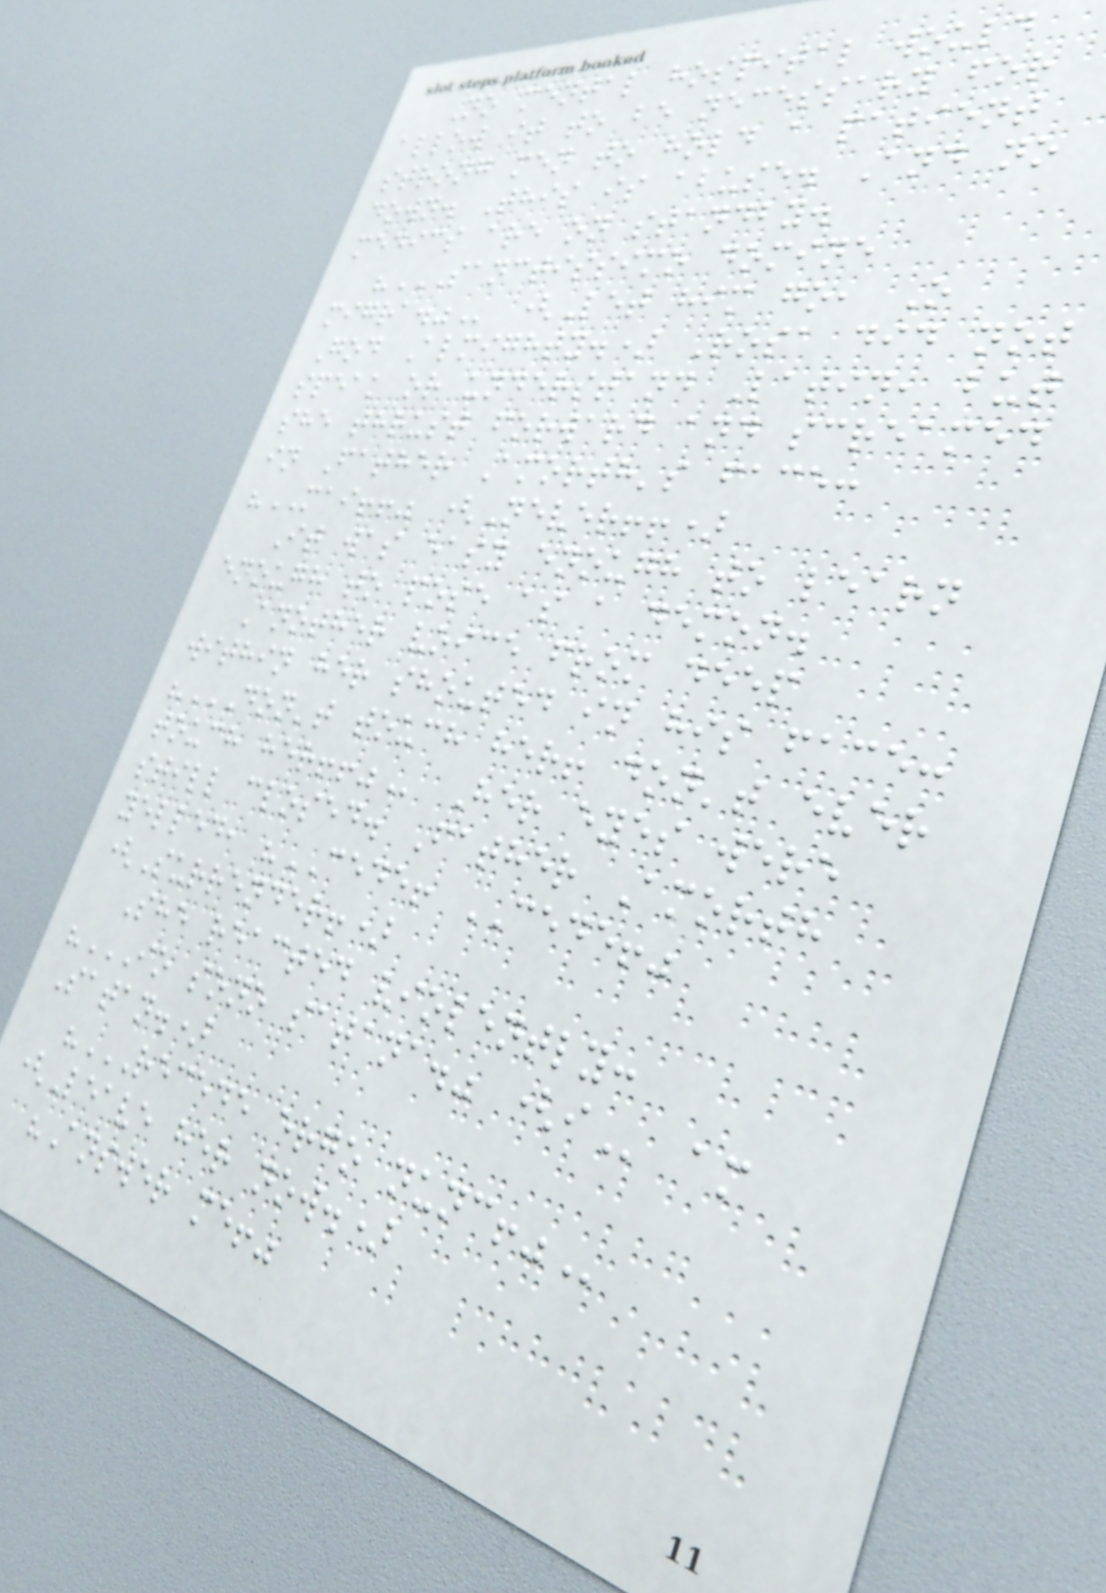No mental hospital would
allow it to be necessary for
strong men to hold a patient
down. This is abuse. And no
medics are on standby.
"SANCTISSIMO DOMINE
MIGRA." (Let him go, O
God Almighty.) Rosa did not
speak or understand Latin, but
she thrust forward and screamed
in Father Amorth's face:
"MAI!!" (Never!!)
It was easy enough to learn
enough to pose as a demon.
Another voice from deep
within her shouted in his face:
"DON'T TOUCH HER! DON'T EVER
TOUCH HER!!" Her eyes were
still closed. Father Amorth
yelled, "CEDE! CEDE!"
(Surrender!)
She reacted violently:
"IO SONO SATANA." (I am
Satan.)
"RECEDE ERGO NUNC!"
(Leave her now.)
"Answer me!"
